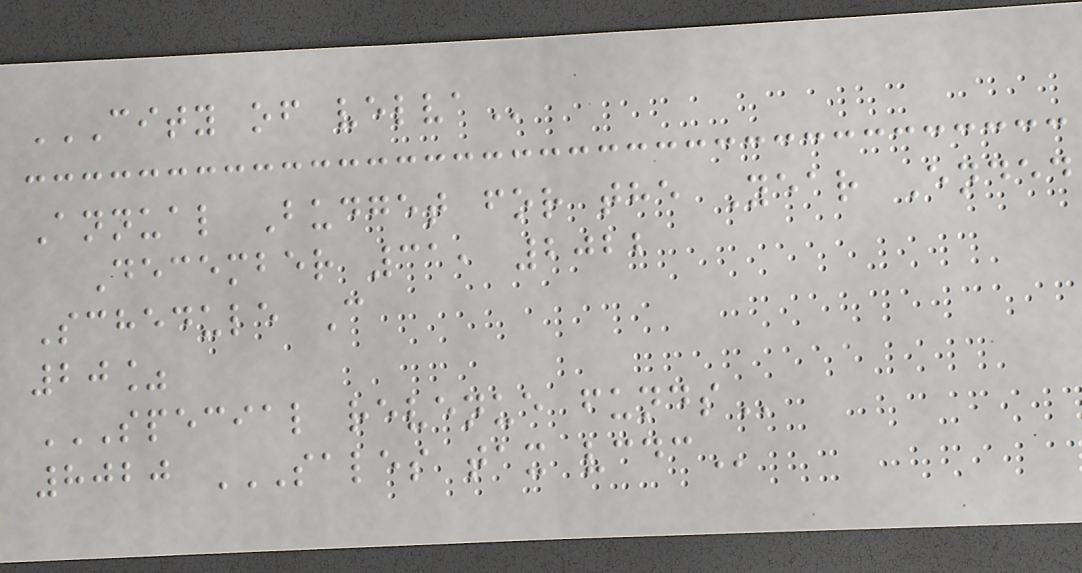CITY OF VELVA
Annual Budget for the Year Ended
December 31, 2022
Schedule C
20%
SPECIAL REVENUE FUNDS
8020 SALES TAX VCDC
